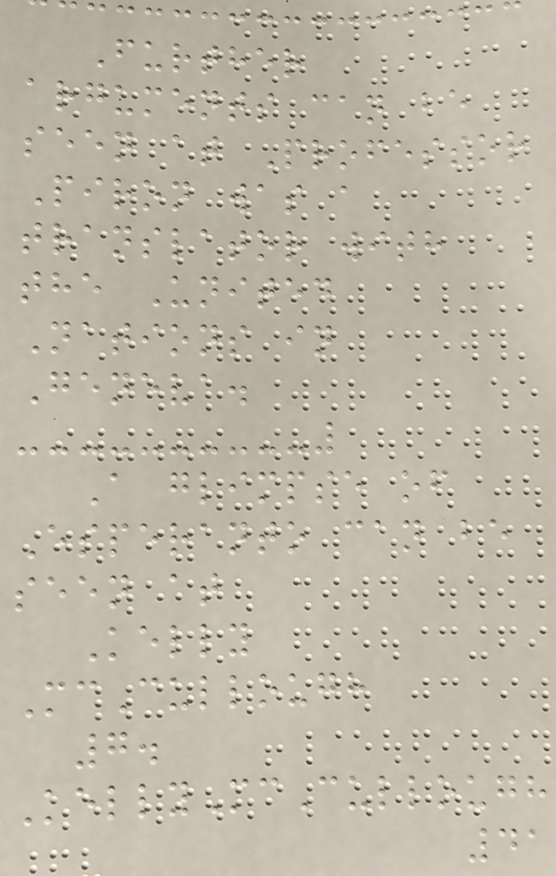Further
arguments can be
seen at Professor
Piron was a
translator with
the United
Nations in
Geneva.
A glimpse of
Esperanto can be
seen at
Kelly
McCullough
7.
KellyMcCullough
41
